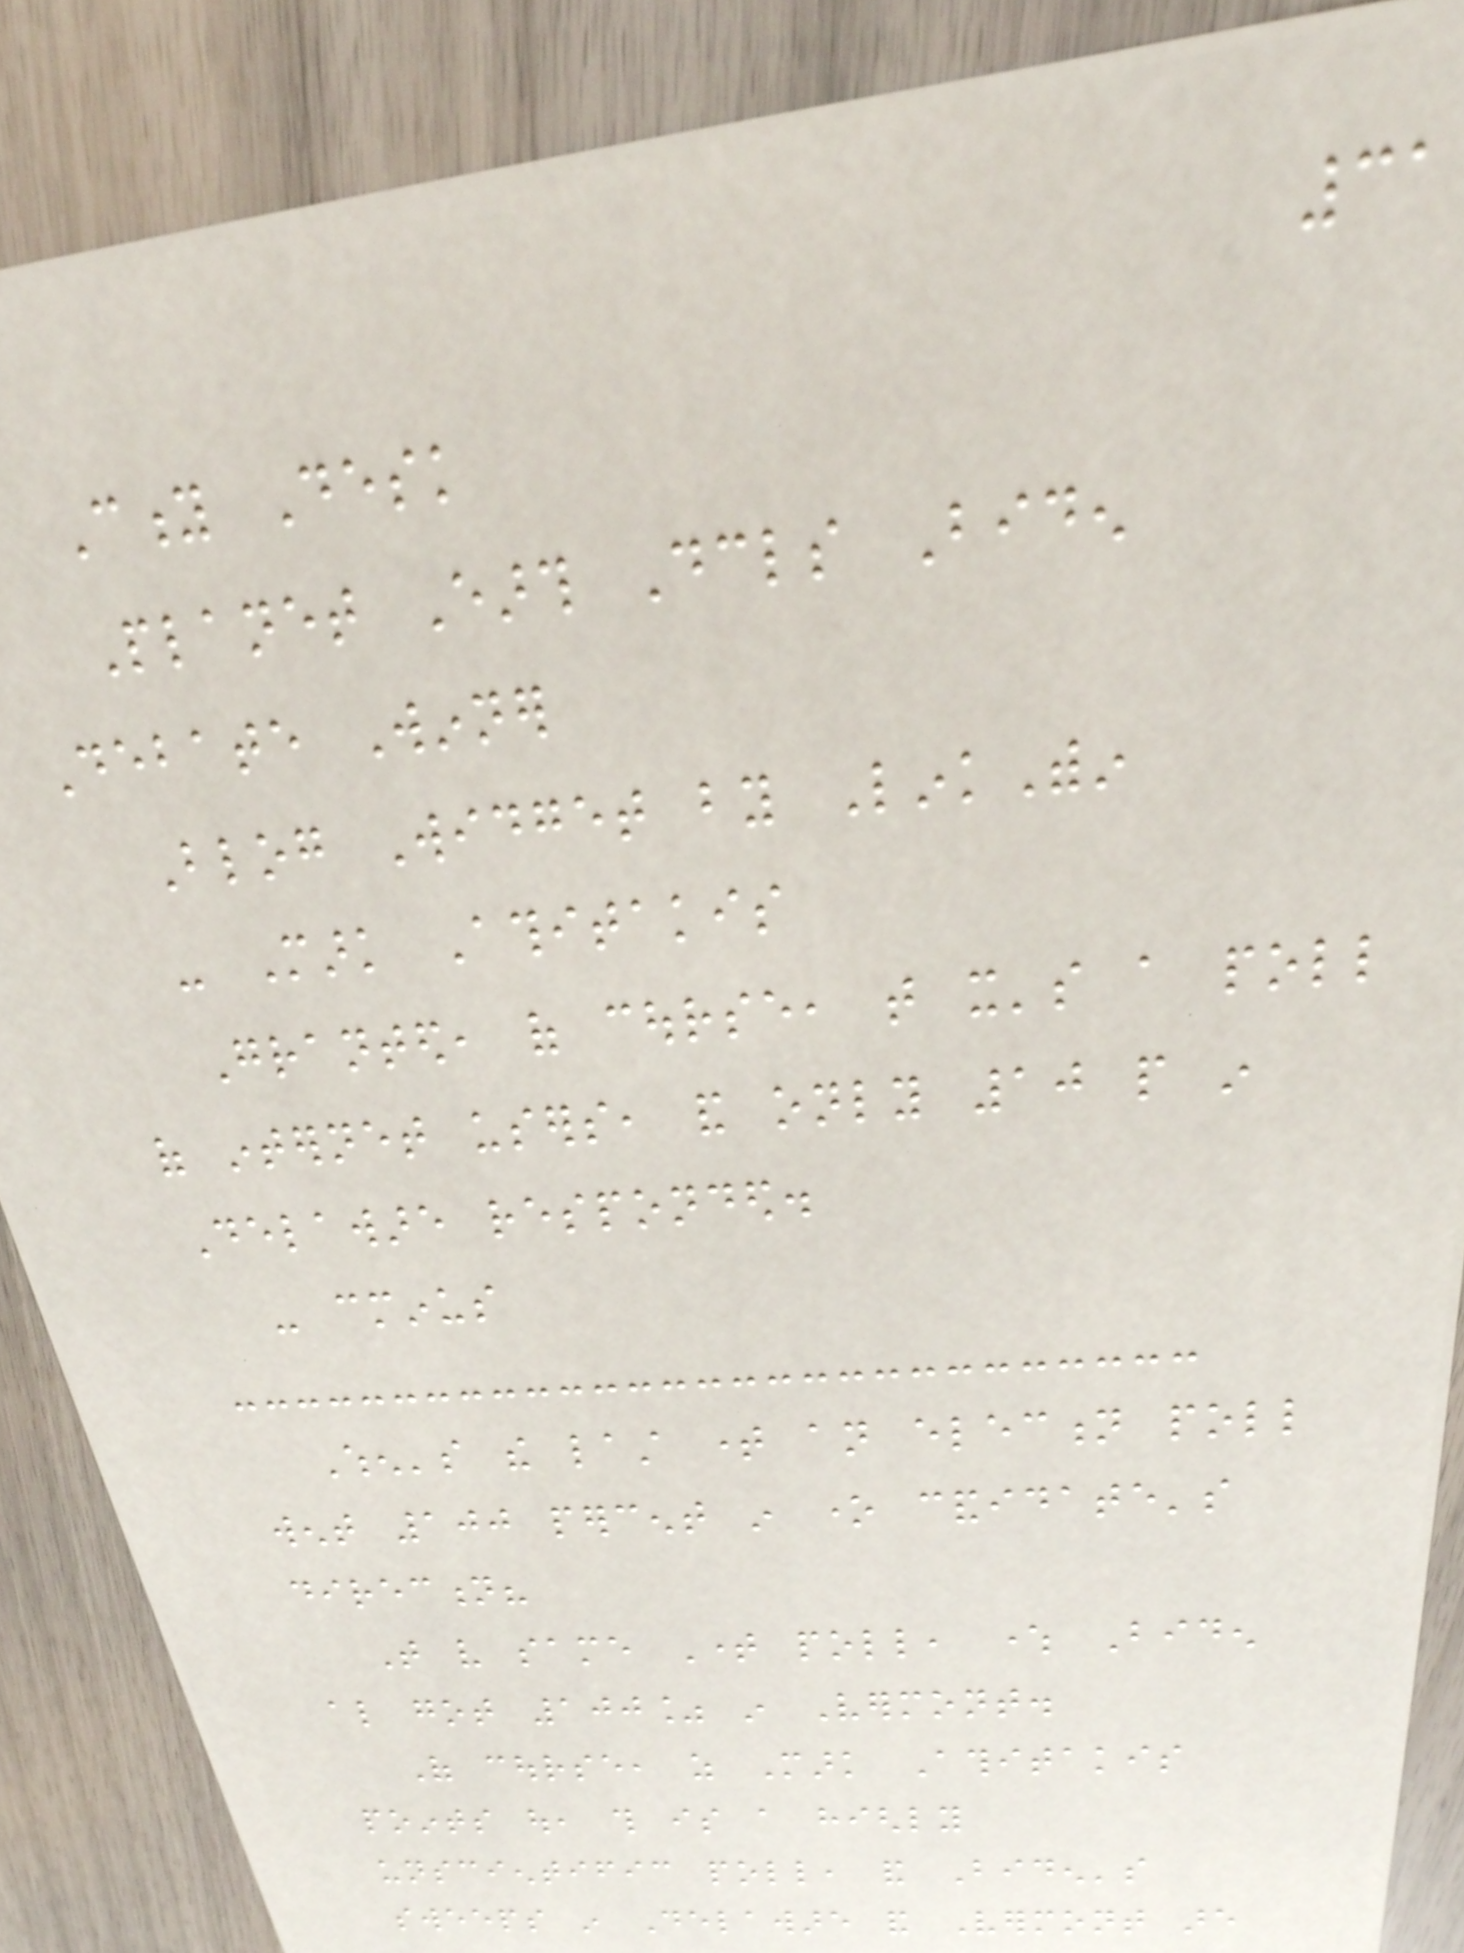31
City Desk
Planet Earth Declares Biden
Debate Winner
Blog Widget by LinkWithin
- Mark Athitakis
Granted, of course, that it's a poll
of internet users, and only 10 people in
Delaware responded.
- cminus
When's the last time an election poll
went 100 percent in one candidate's
direction?
That very same Time poll, where Biden
also got 100% in Vermont.
Of course, as Mark Athitakis
points out, this is a highly
unscientific poll, and Biden's
sweeps in Delaware and Vermont are
